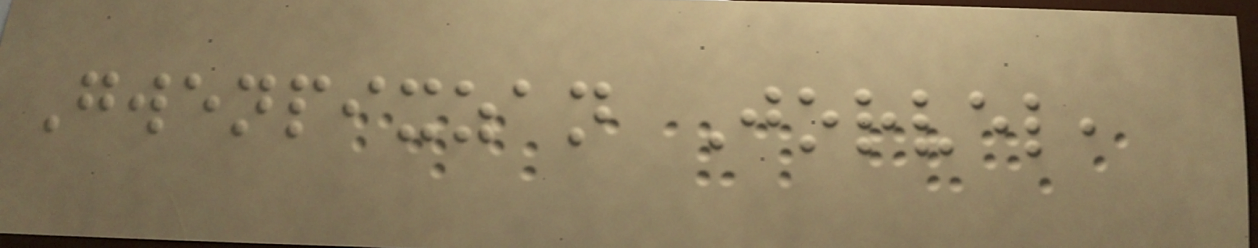Gwenpixzan Jorvel,
